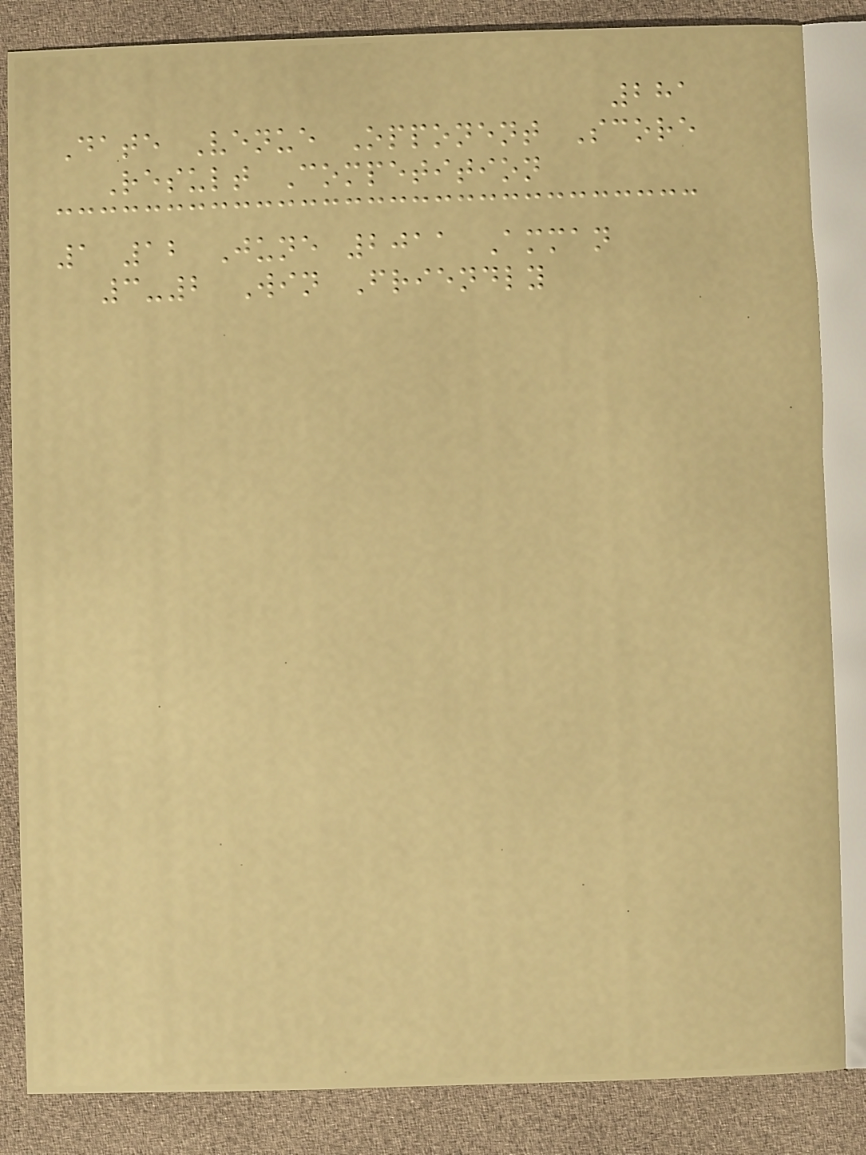281
Date Venue Opponent Score
Result Competition
1 12 June 2011 Amman
3-2 Win Friendly
